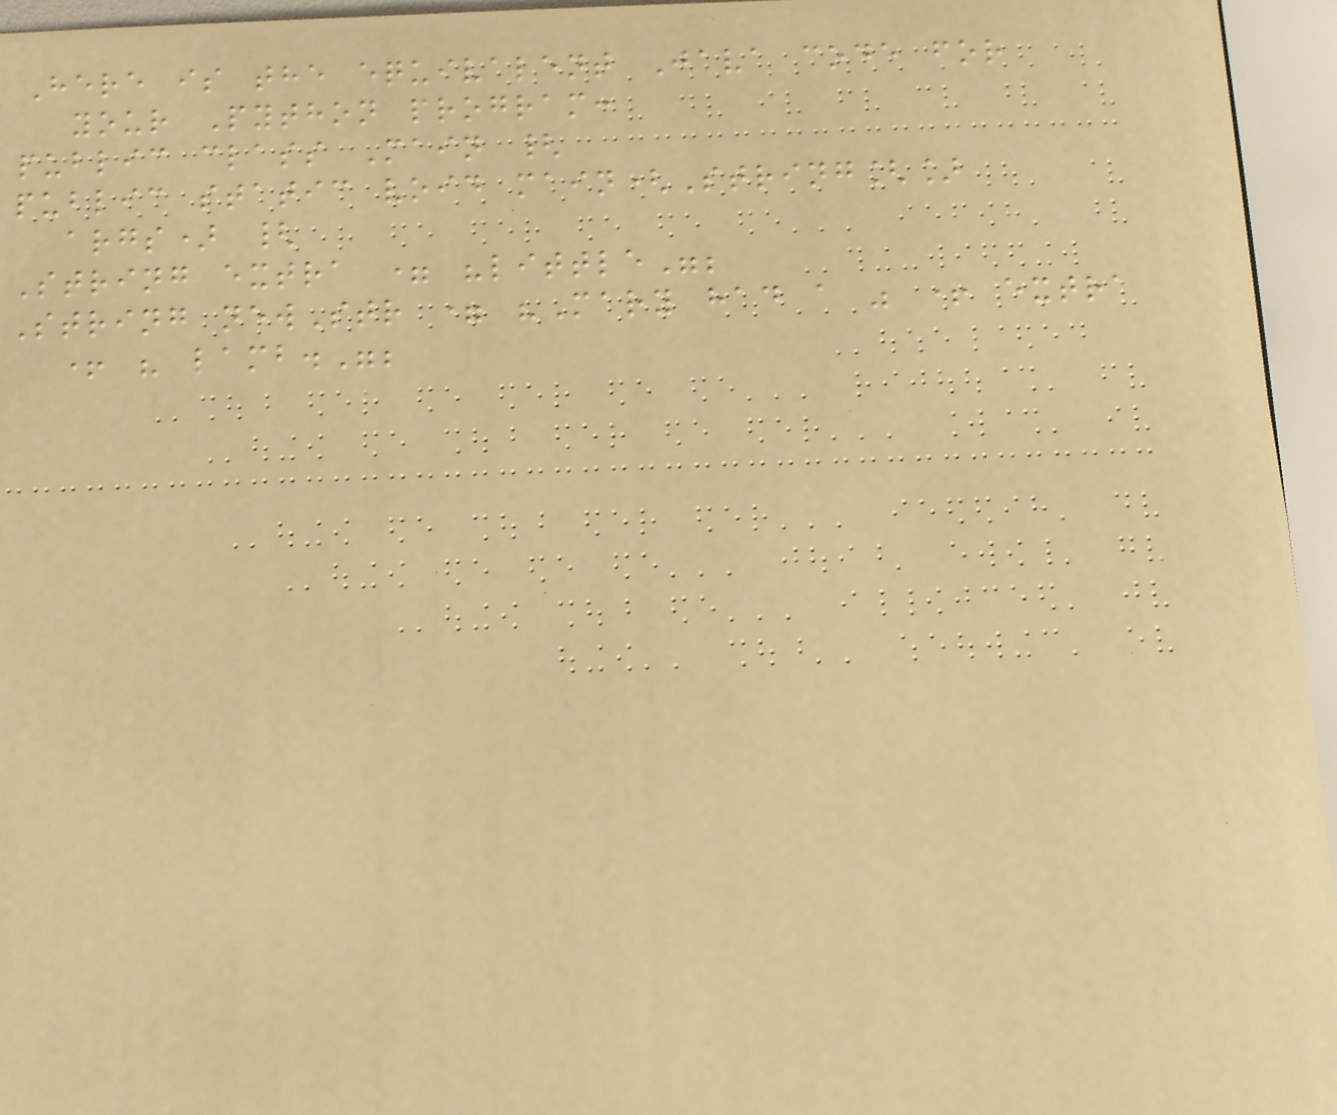Here is the equivalent Java code for
your Python program:
public class Main {
public static void main(String[]
args) {
String extra = "little";
String newStr = "Mary had a " + extra
+ " lamb.";
